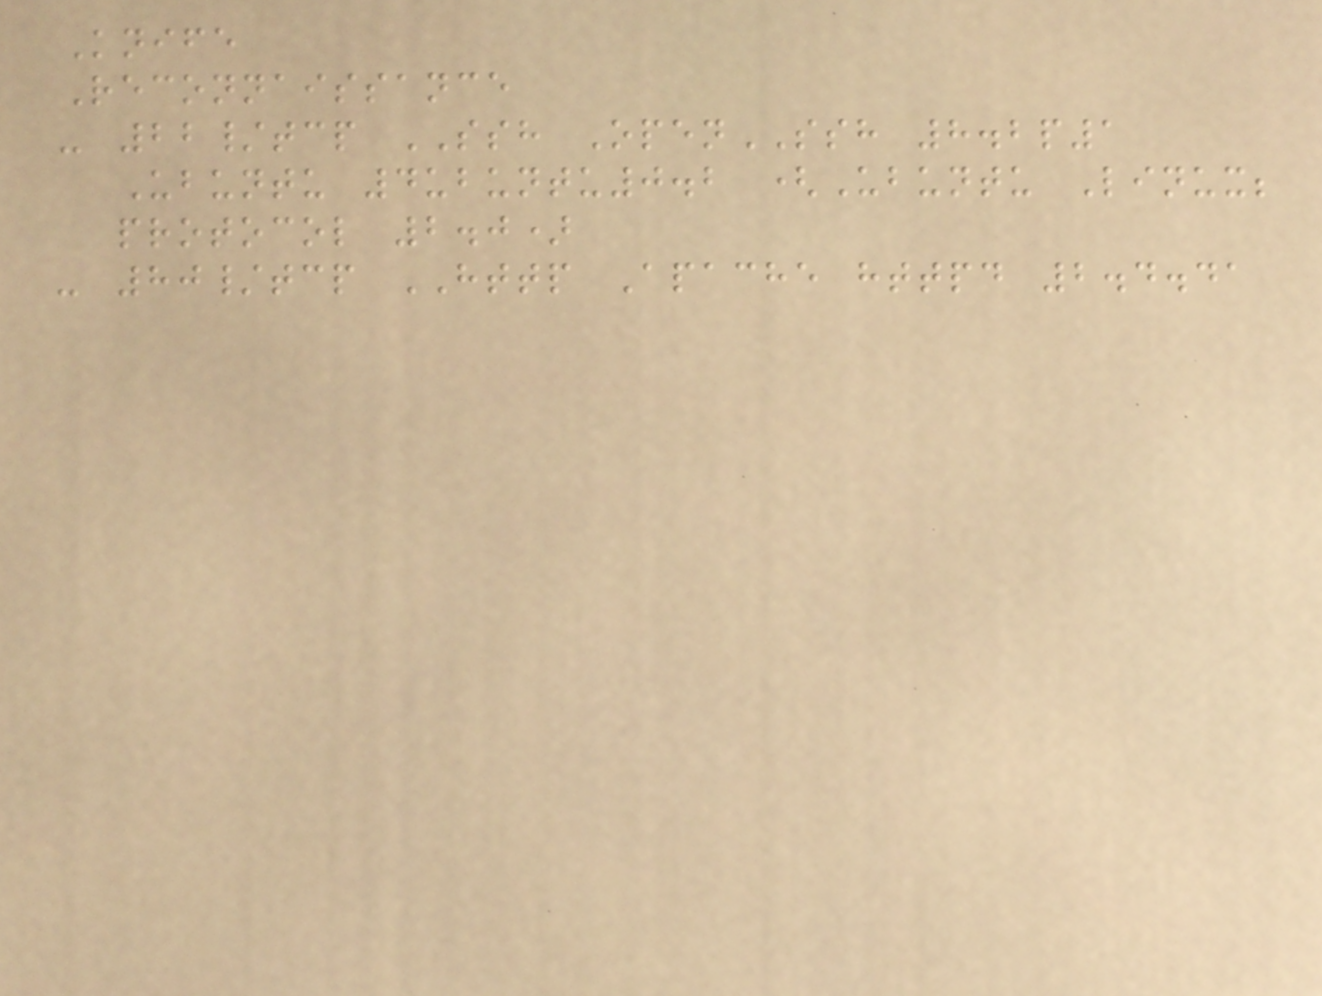Knife
Reconnaissance
- 22/tcp SSH OpenSSH 8.2p1
Ubuntu 4ubuntu0.2 (Ubuntu Linux;
protocol 2.0)
- 80/tcp HTTP Apache httpd 2.4.41
